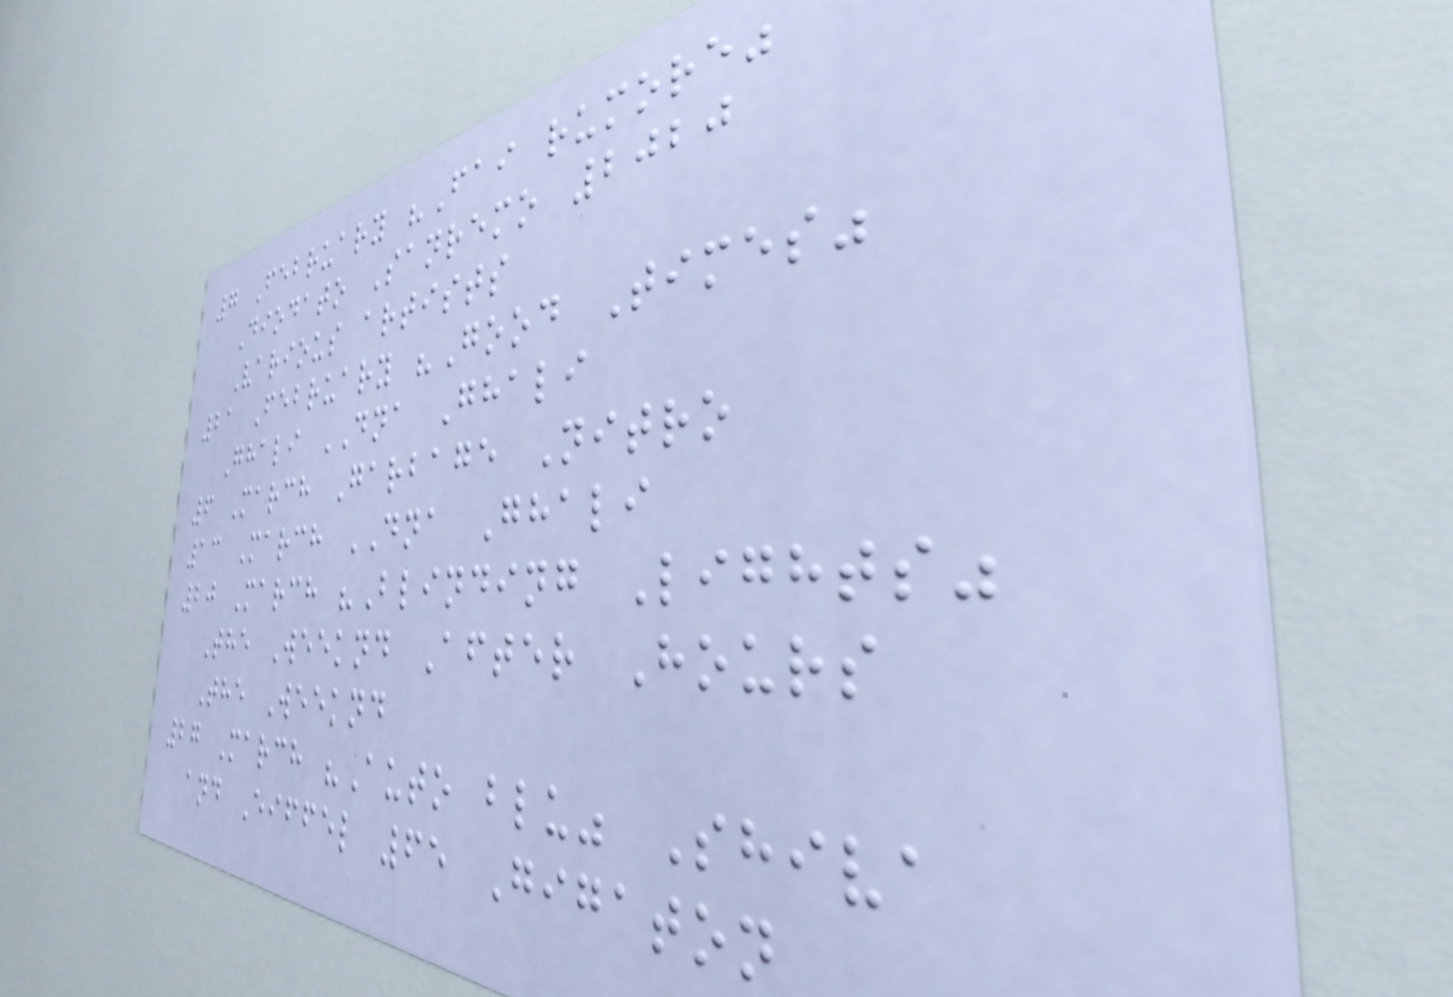7 February "Fai rumore"
Diodato Sanremo 2020
Various artists
21 February "Good Times"
Ghali DNA Ghali
6 March Garbage Nitro
13 March DNA Ghali
20 March "Blinding Lights"
The Weeknd After Hours
The Weeknd
27 March "Auto blu" Shiva
and Eiffel 65 Gigaton
